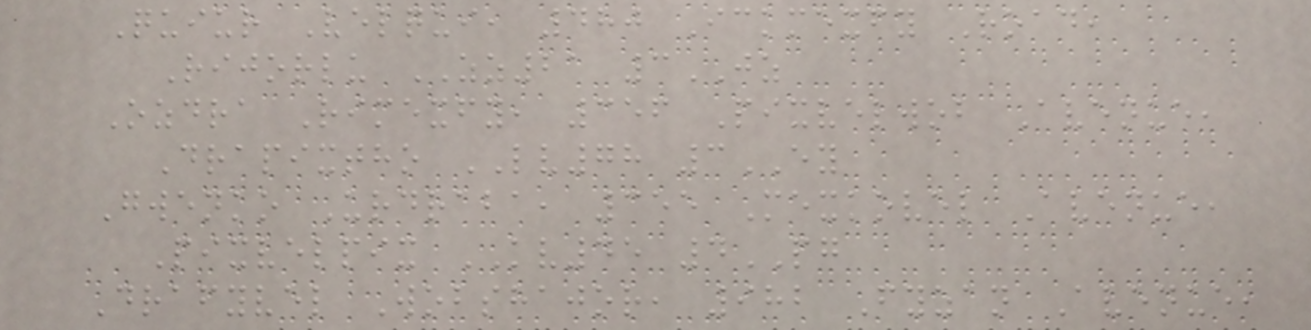Quiur Velqui, 480 Ickmexfy Road,
Rijorlu ZZ21 3JZ
Ozdra Rimexfy, 356 Pixvelwob Avenue,
Drapixtho LV78 3EY
Gwenko Urdraba, 355 Mexkovel Avenue,
Pixvelpix KV45 4PG
Drafyvel Wobshajor, 982 Fyzan Avenue,
